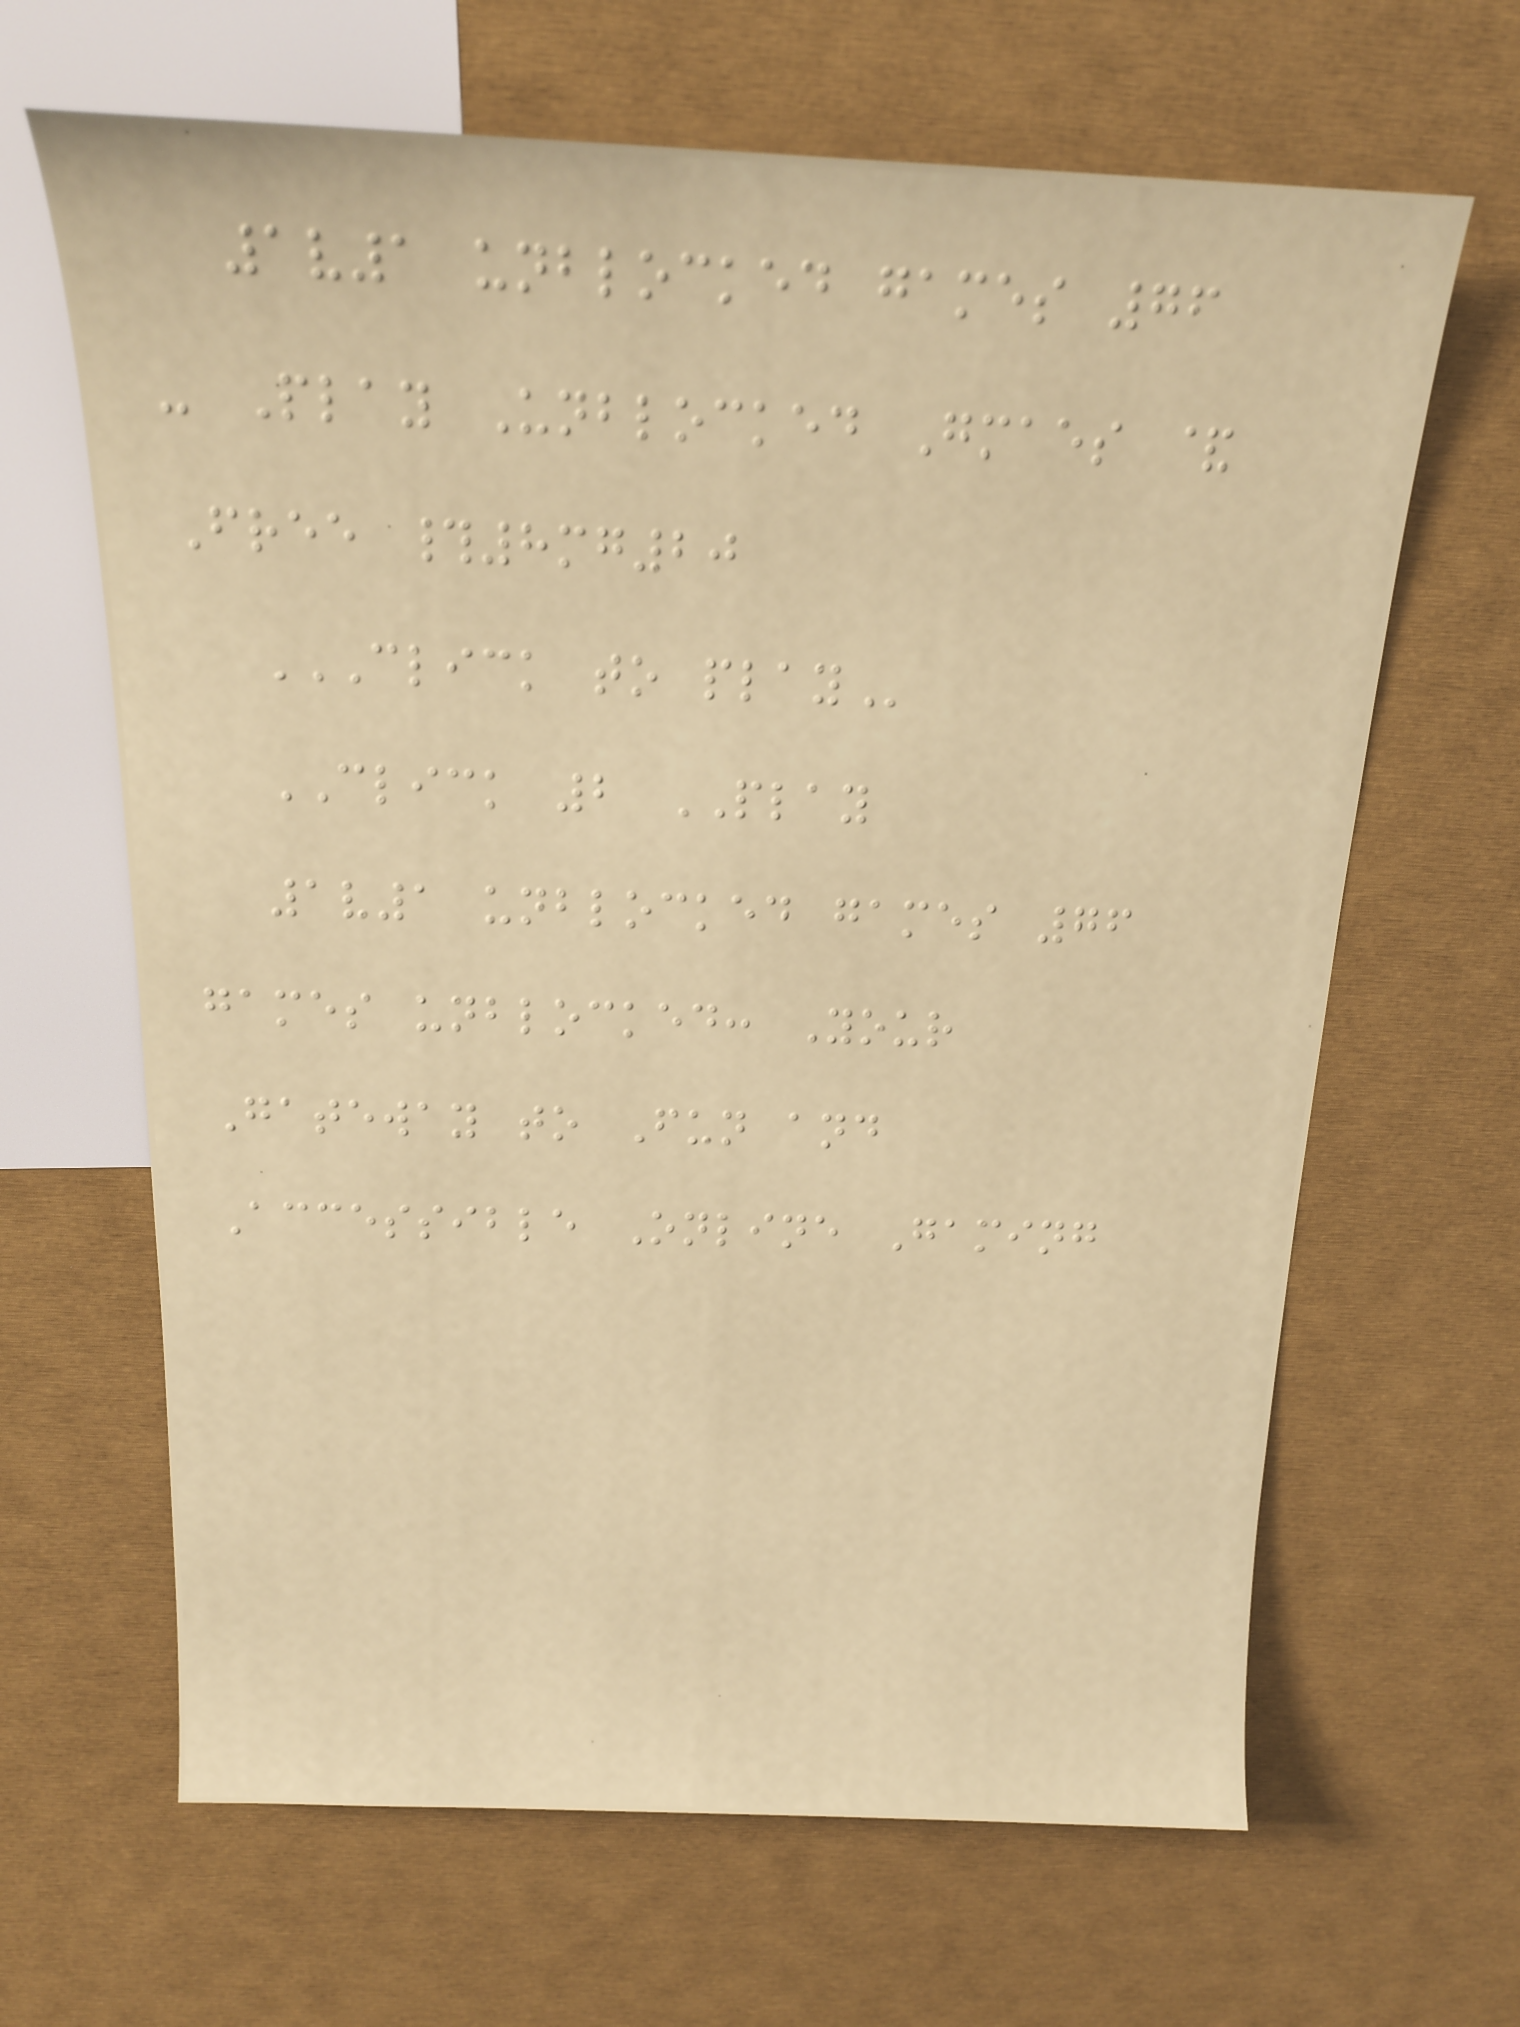1v1 unblocked games 76
- Play Unblocked Gmaes &
Free #8mg20
CLICK TO PLAY
CLICK 2 PLAY
1v1 unblocked games 76
games unblocked: Your
Gateway to Fun and
Accessible Online Gaming
